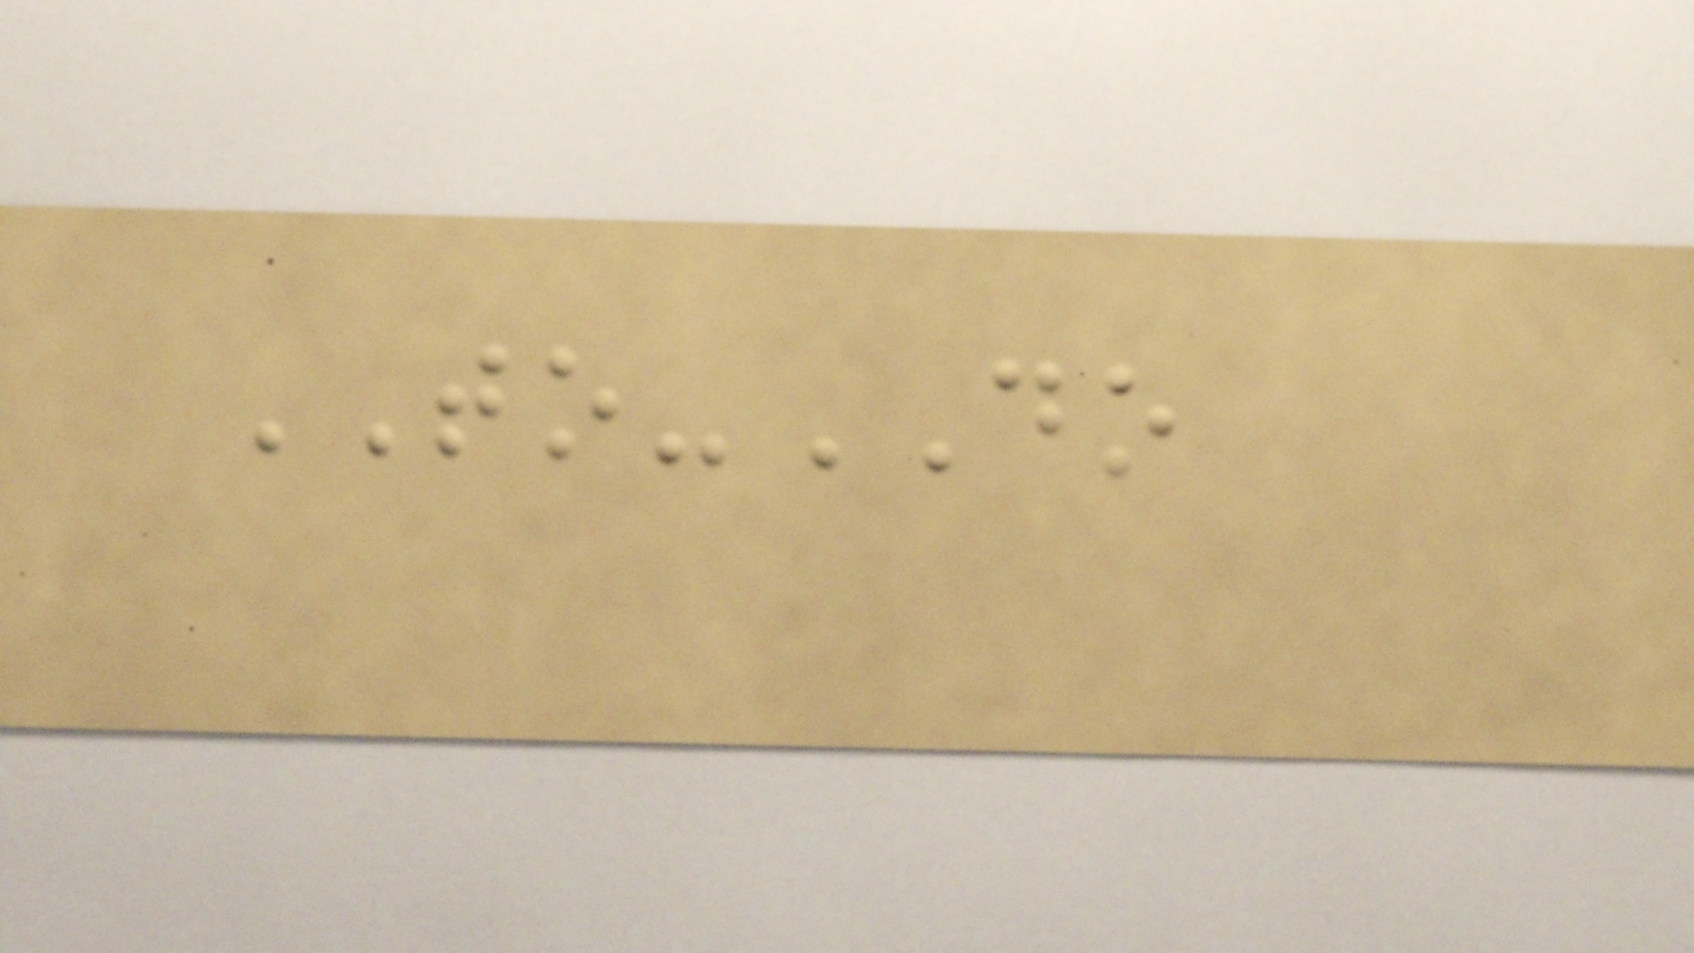TO-DO
